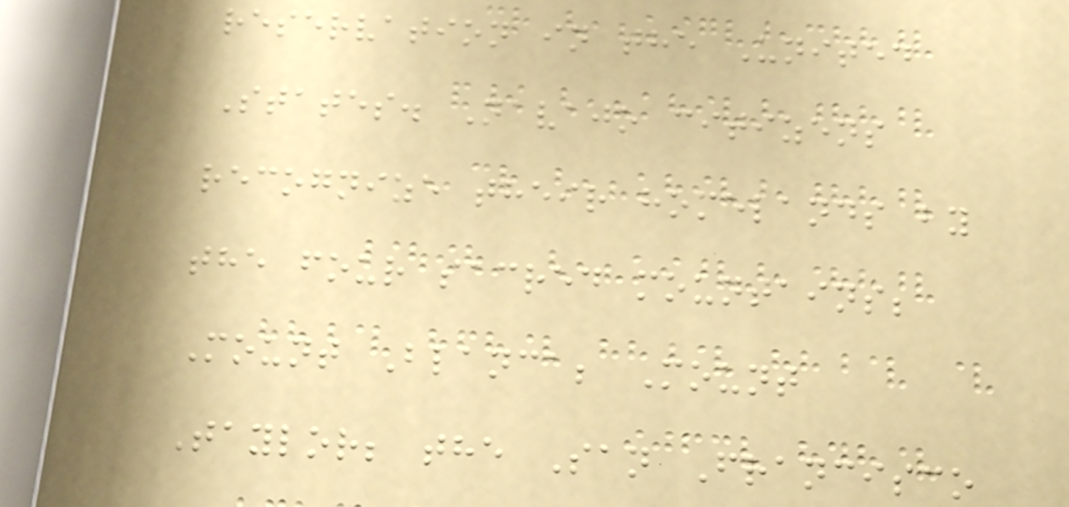reservation in the United
States. Navajo citizens
recognize their homelands by
the four sacred mountains;
Mount Blanca; Mount
Taylor; the San Francisco
